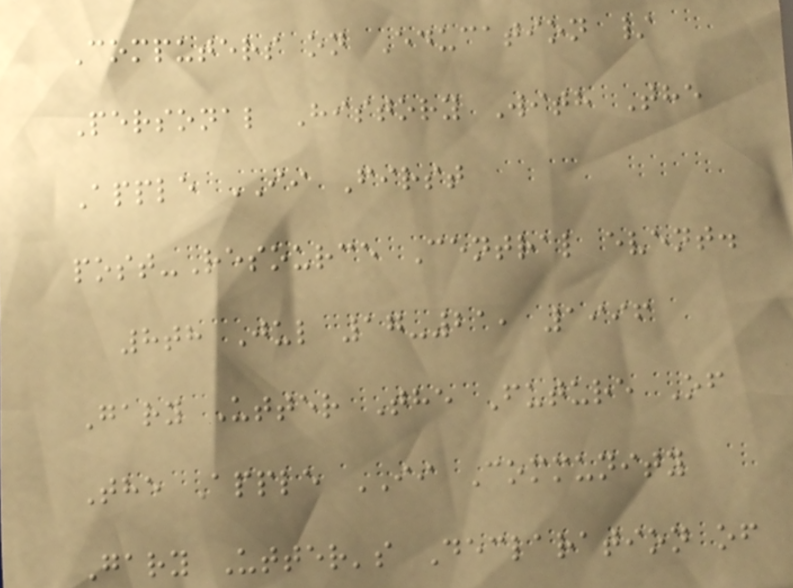Computers on Education /
Personal History With The
Apple II First
post-Resource Central event.
8th Jul 17-21, 1996
Gary Utter The Future Of
The Apple II Community
Gary Utter's Declaration of
